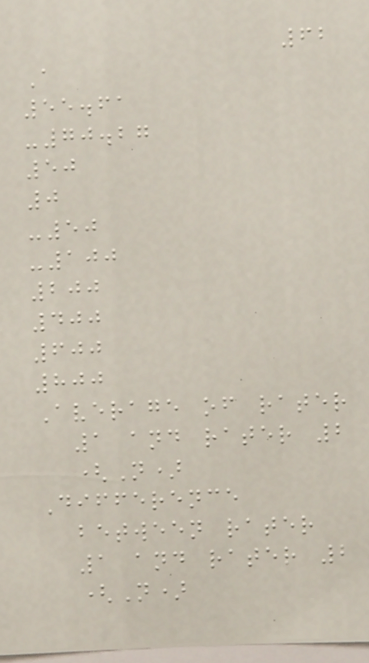62
A
55.61
-70.27
50
0
-50
-100
200
400
600
800
Average of rater
1 and rater 2
(N)
Difference
between rater
1 and rater 2
(N)
